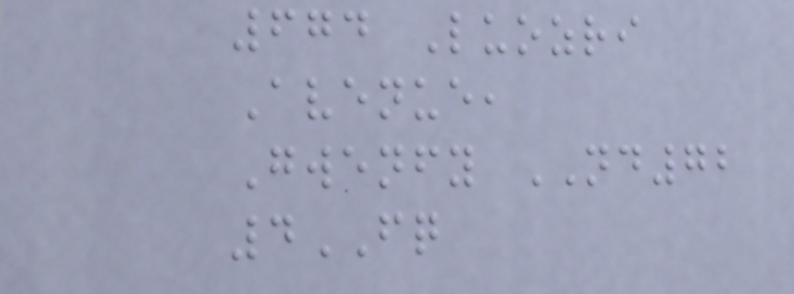674 Luozri
Avenue,
Gwenfy ND72
4FQ
